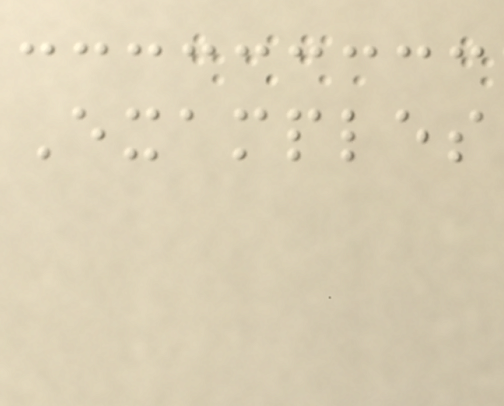Examples
